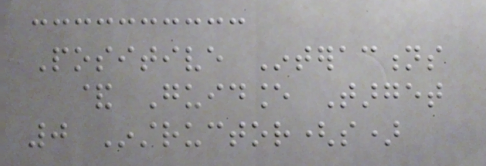Positive Interactions
& Guidance Target
0 Instructor(s)
